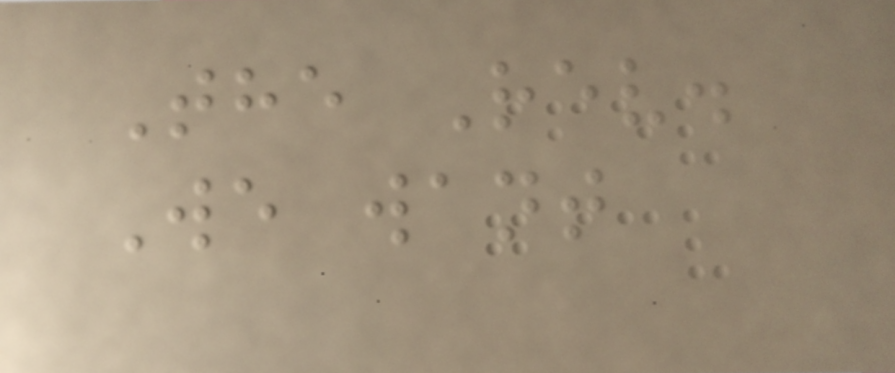The Rev.
We want
